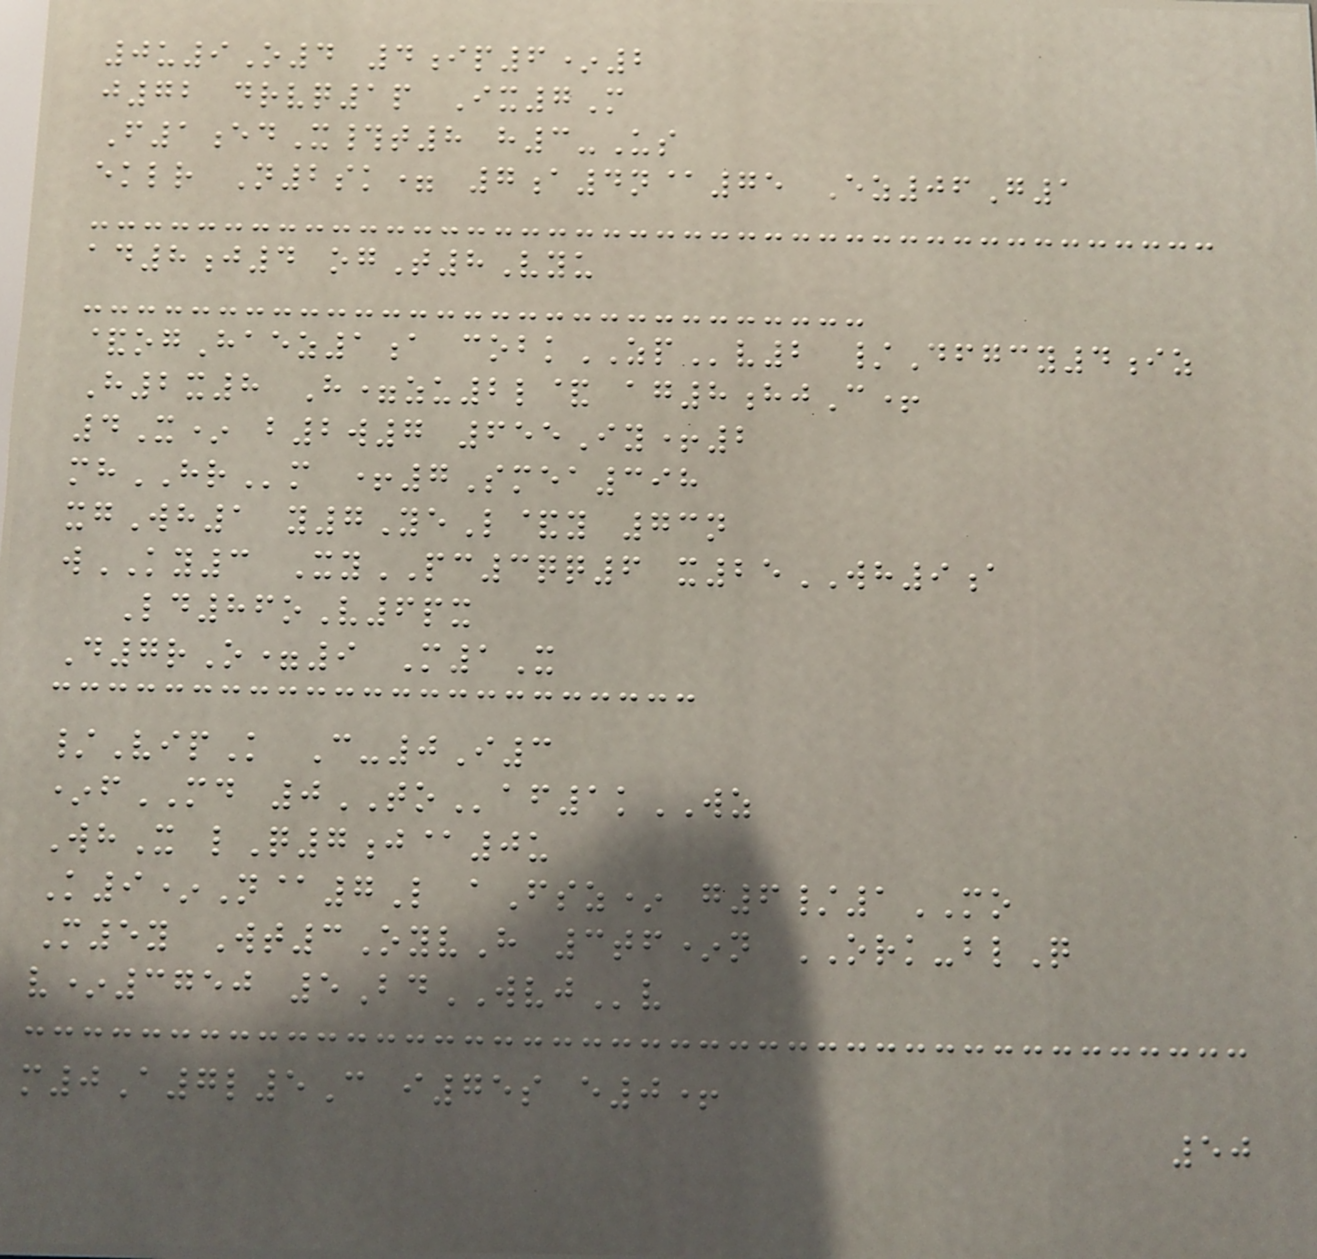0u9O4 4ip6*2
j72 drvq1p Ix7M
F1edX#t8 h3-Us
eklr N2sk= 7a4n@75 Ez06G1
ad8j4 ogT8Vyu
&ogHaez1a cobkZPv2 /Dfgcy4iz
H2x8 H=zu2l& ag8hjC+
4X* b2w7 655Iy+2
mhHRm +7Smea398
xgWh1 y7YeL&y 73n
wKY3 XyPC3qq6 x25WH9a
Ld86oV6px
D7rO=9 M1X
/VipK C-0I3
*fMD 0TOaf1kWZ
WhX lQ7j@0u
K9*N@7L aFsz* g6/1MO
M5y Wt3OyvH 3tf*n ORK-blQ
v*3750 5BdWVJv
m0A7l5C i75s e0+
50
